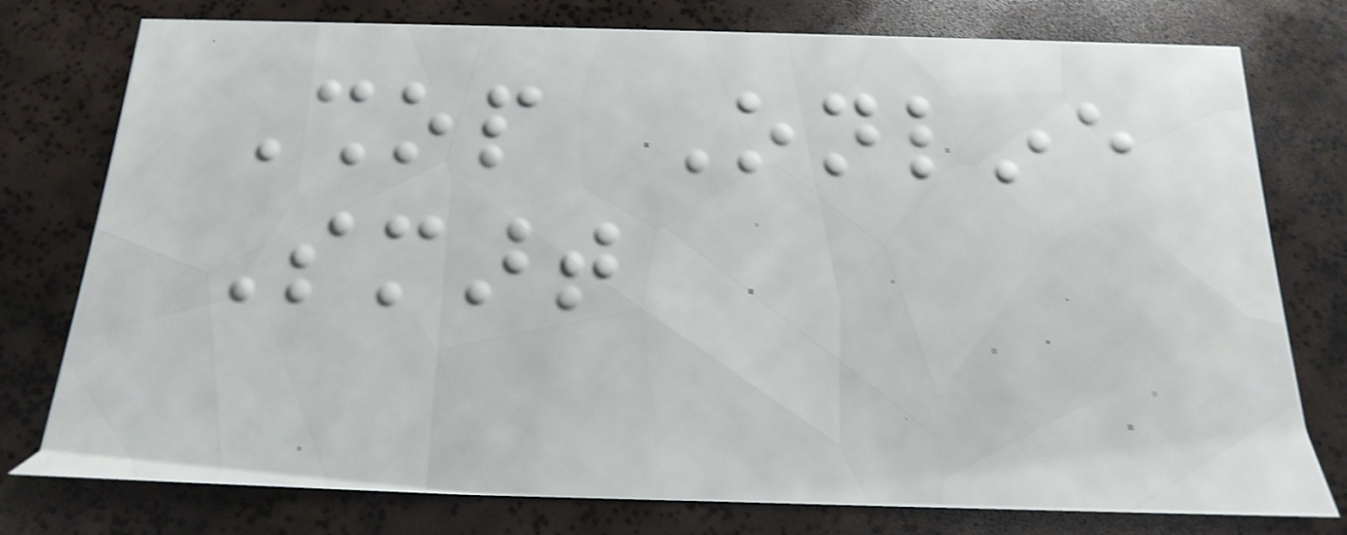Shop Online
Smart
